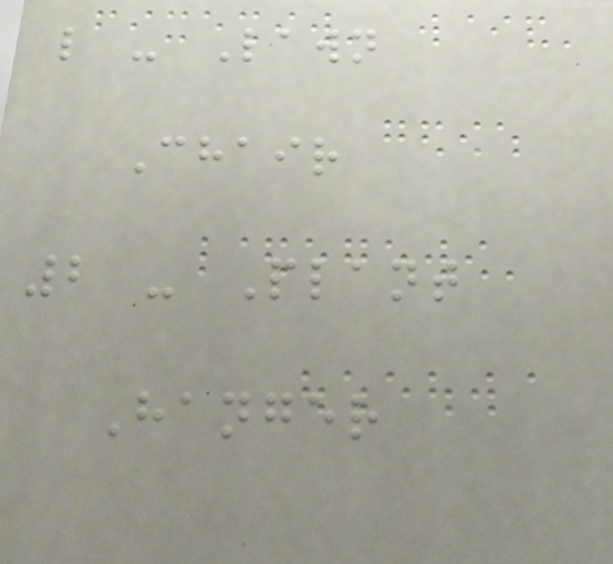l - Lawn
Chair
2 - Plant
Hanger
